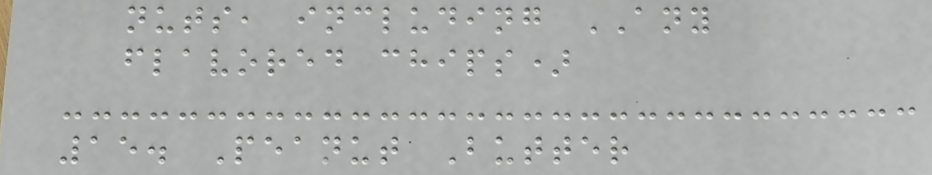nuts, including ANY
flavored chips)
15. Peanut Butter
